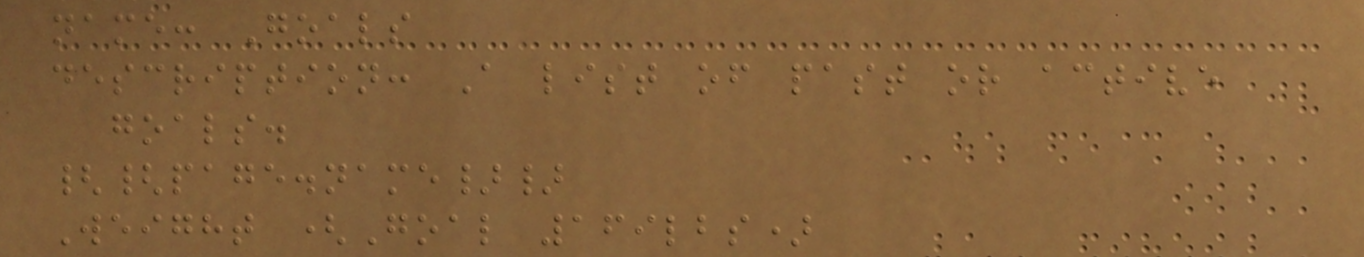name: Goals
description: A list of past or active
goals.
{{page.name}}
Weight (Goal 169lbs)
